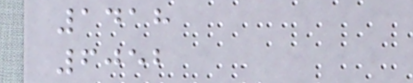1418
6052
